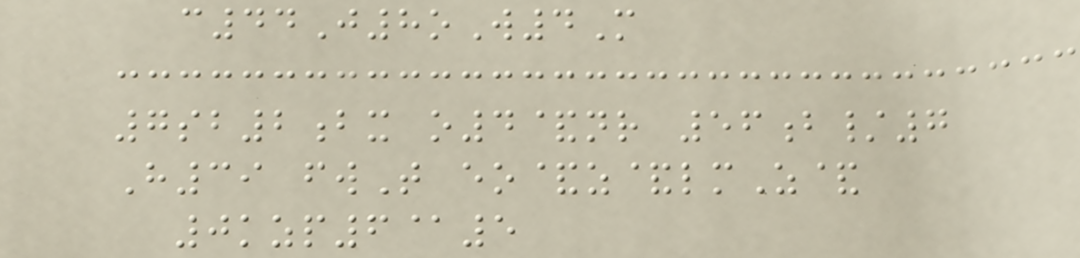c44J8oW4M
7sb2bx o4&nr 56b/7
H39 fwT eo&z&lmZ&
0kzp6@5
